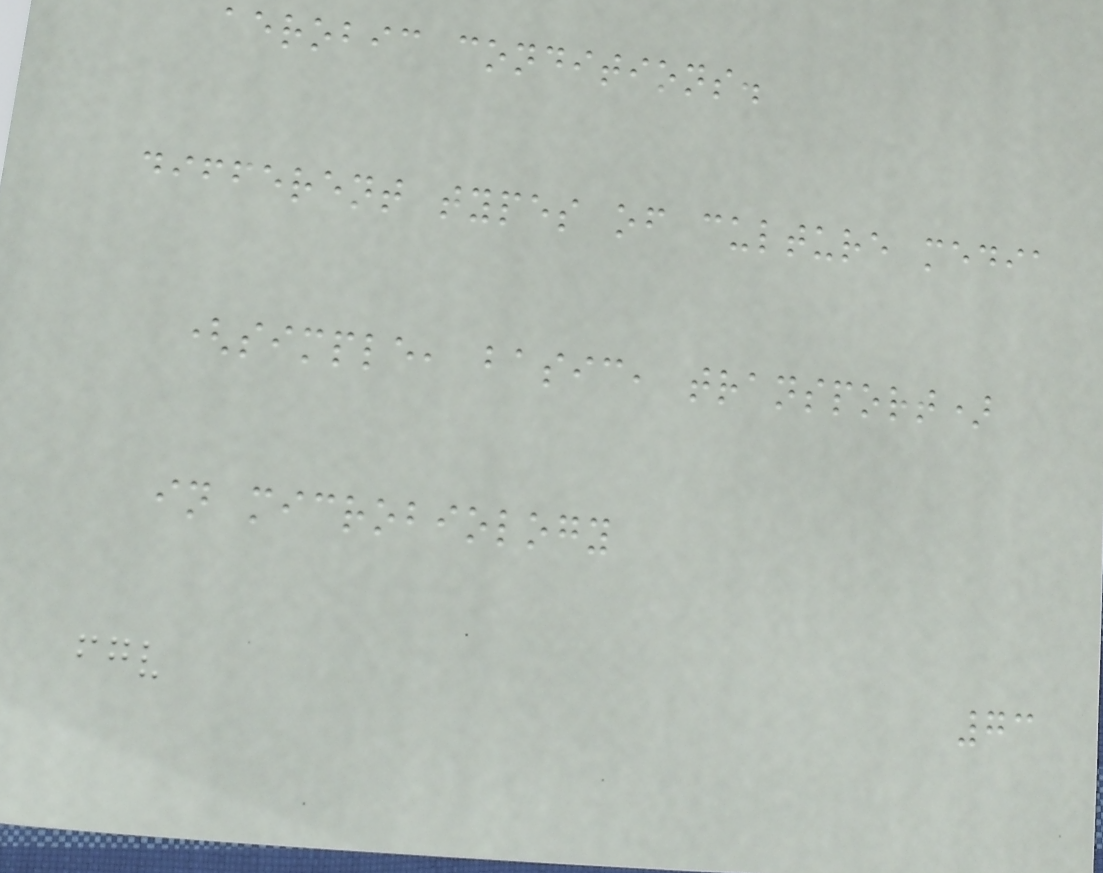aerobic conditions.
different types of culture media
(simple, basic, transport)
in microbiology
73
